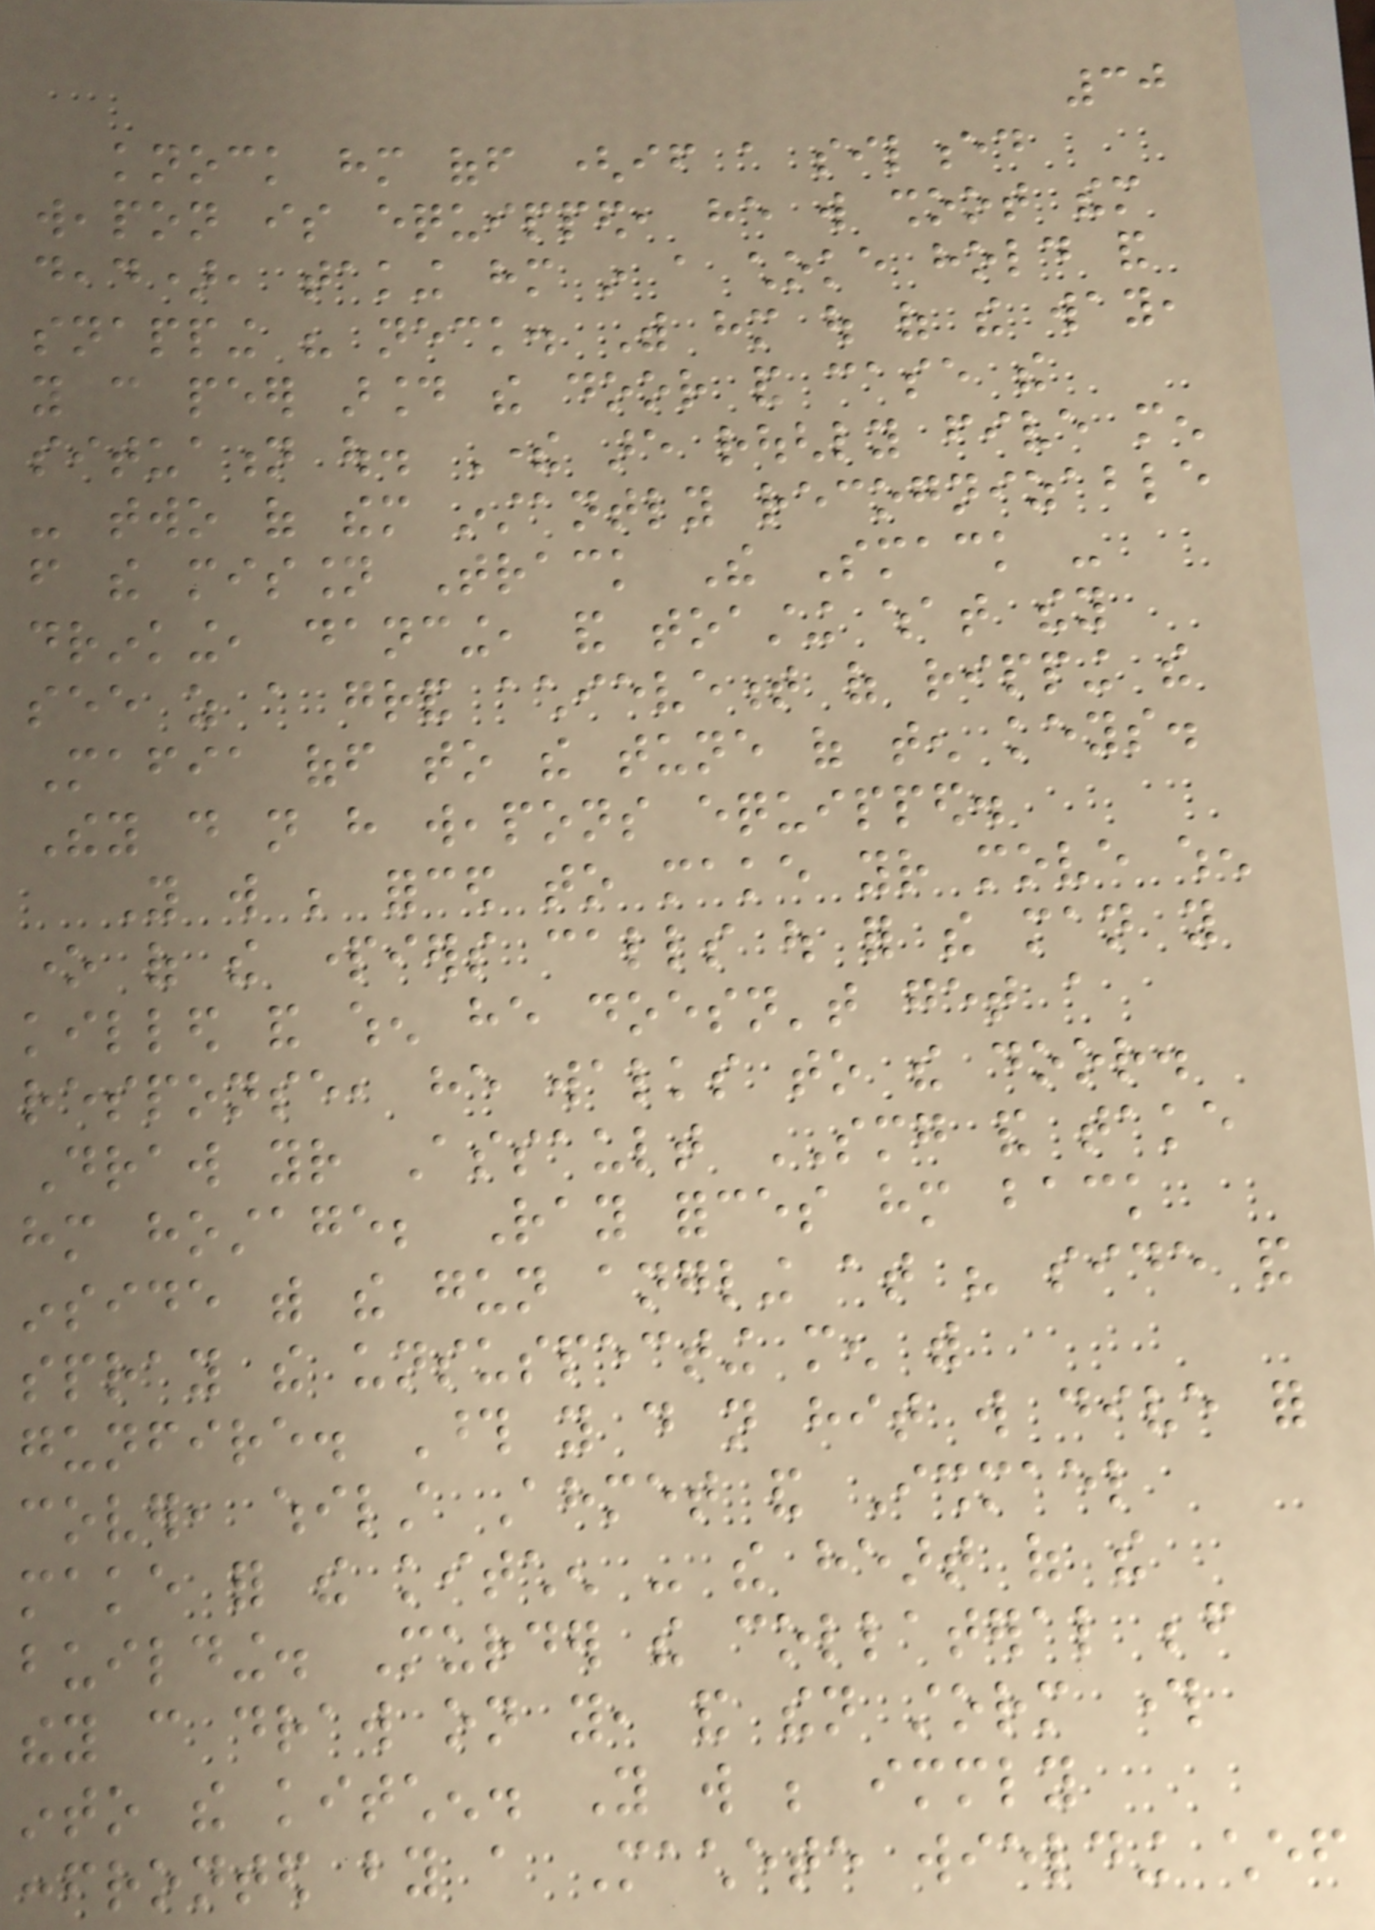30
knock him off (if a silenced
weapon is equipped, he will shoot them
dead), taking him in a choke hold and
snapping his neck. With him out of the way,
you can peer around the door and case the
situation out. There are roughly five men
- two of them instantly recognizable
from the mission Track The Smack -
drinking, dancing, and toasting what they
see as a grand achievement of ripping the
Mafia off to the tune of ten keys.
They do not have weapons equipped.
You will be forced to make your move when
one of the partiers calls out for the man you
killed and when he doesn't get a
response, he walks to the door.
Draw your Assault SMG and take
him hostage; Ray forces him back
inside with the gun angling at his side and
spray the unsuspecting men with
gunfire. Those you do not hit will dive for
cover, whilst Ahmet and Ishmael
make for the kitchen - the heart of the
building. Murder the collateral before
they can draw on you, and then storm through
into the kitchen. You will be immediately
confronted by a Machete wielding chef
